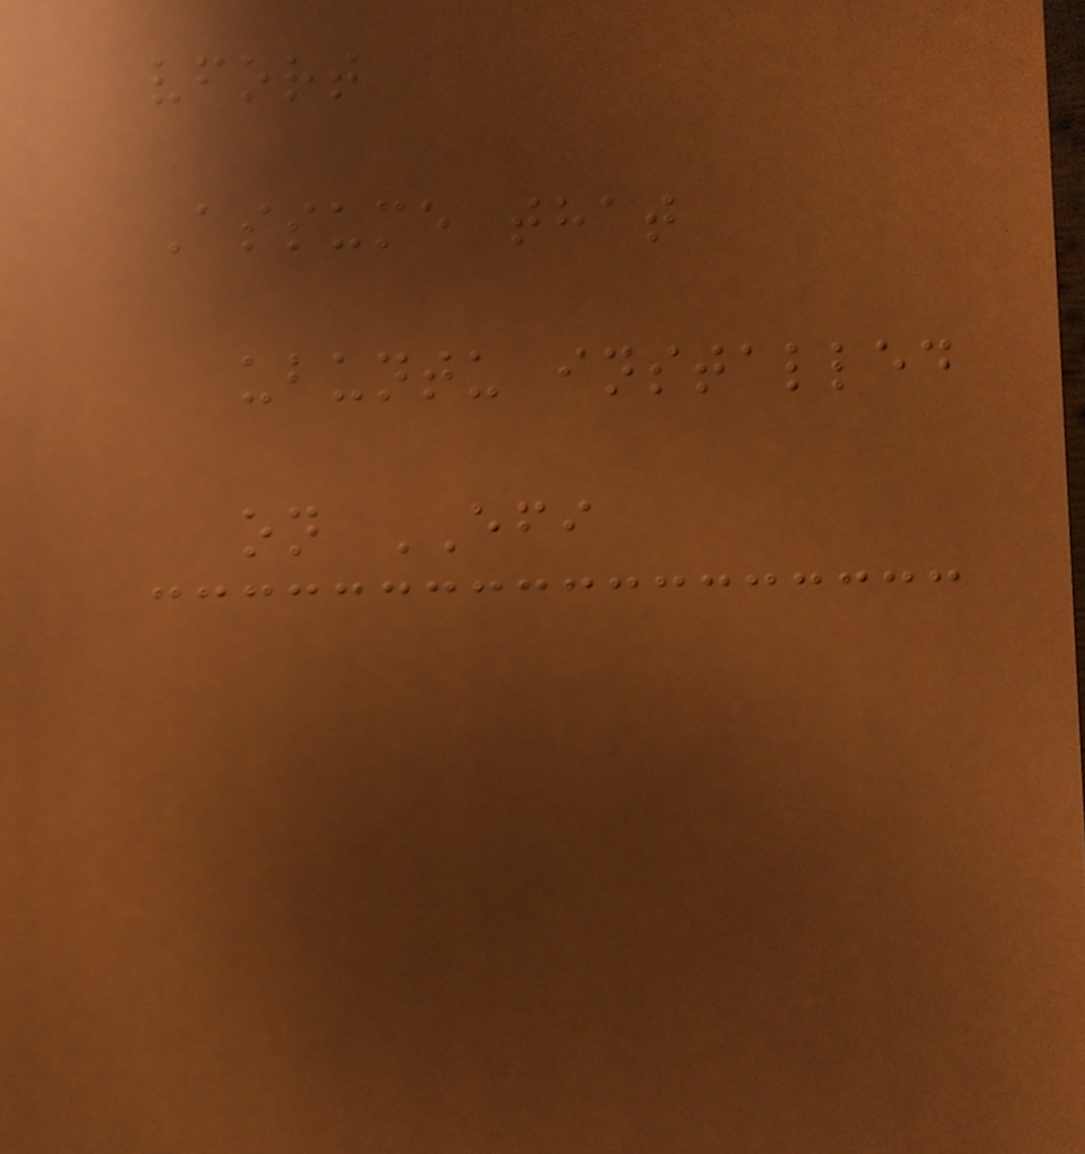vfort
Assume that
ubuntu installed
on EFI
